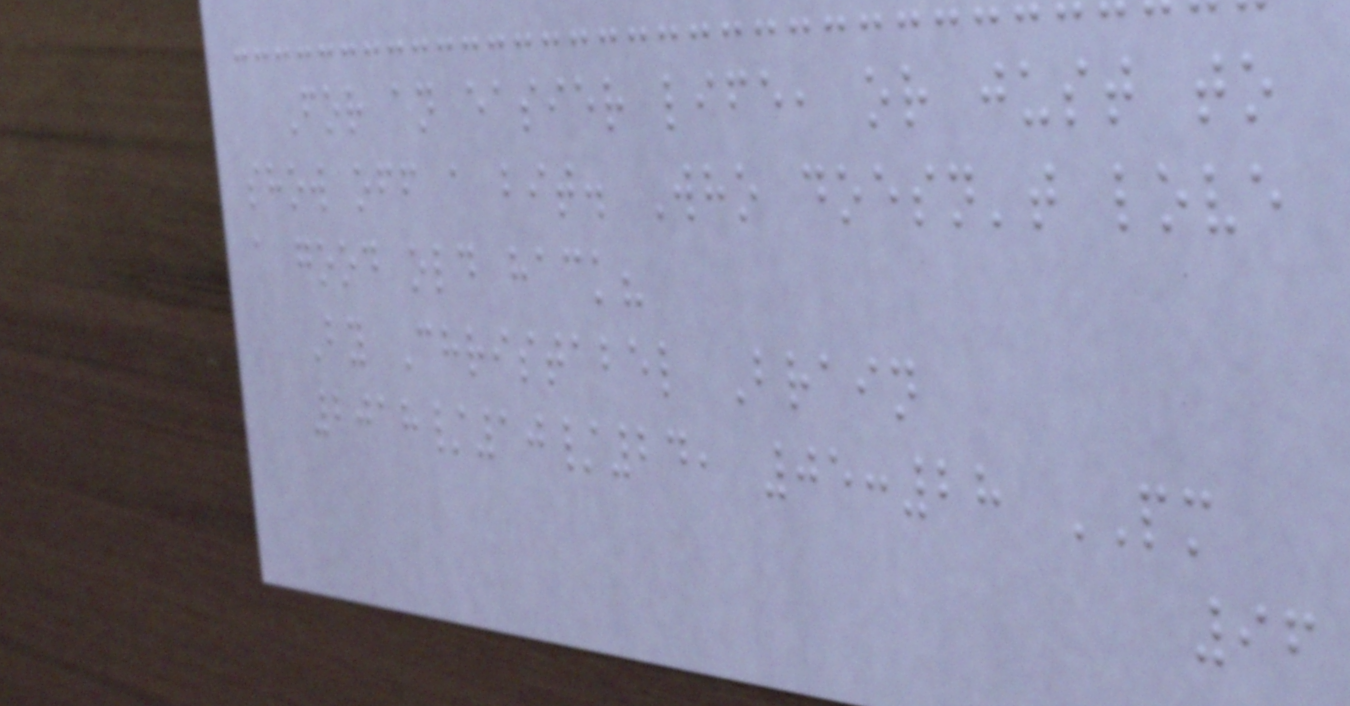For an easier life, or just to
show off a bit. Who doesn't love
a good old hack?
By Christabel Brain
2018/10/24, 05:28 PM
96
